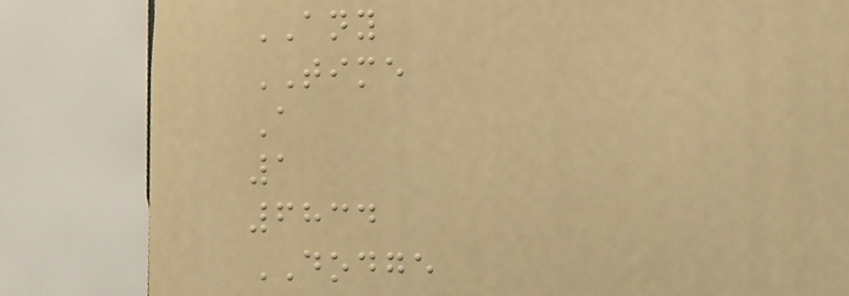ANY
TIME
A
1
6834
DODGE
